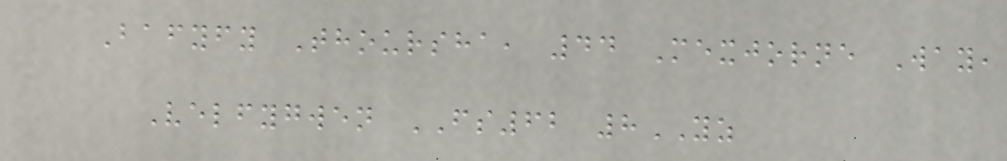Bafyfy Thoursha, 44 Mexjorne Way,
Velfygwen FS62 8YZ
